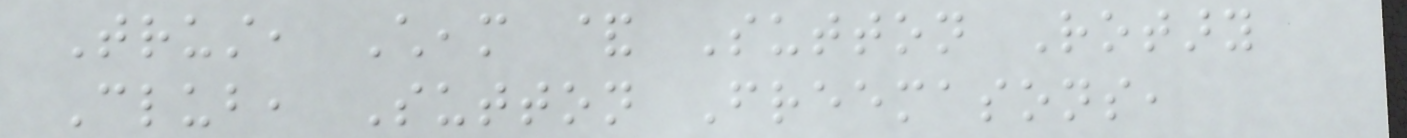Trust, Cheam & Sutton Rotary
Club, Sutton Freemasons,
